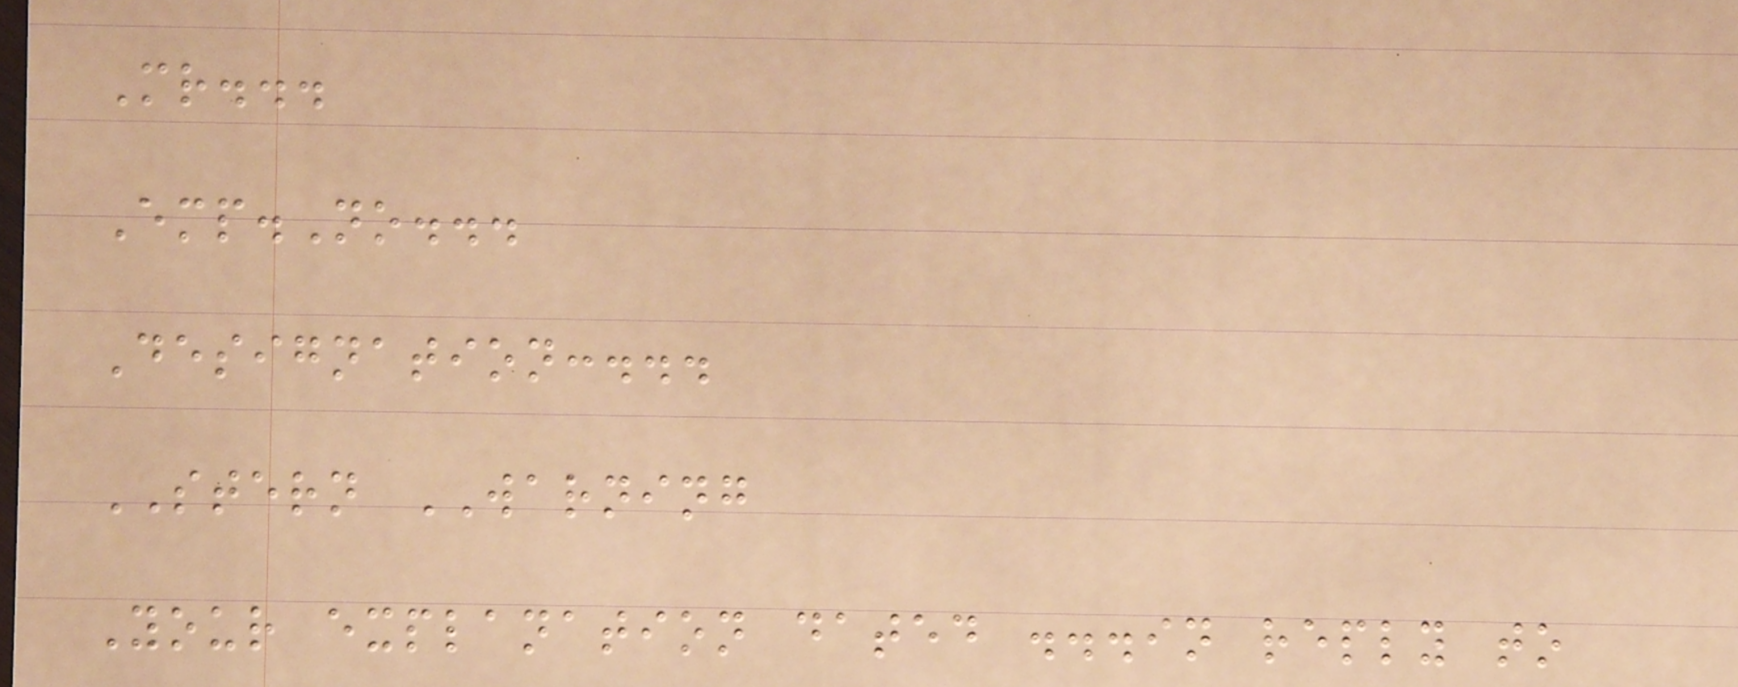Mr...
Emp.No...
Designation:...
STERN WARNING
Your explanation dated ...in reply to
